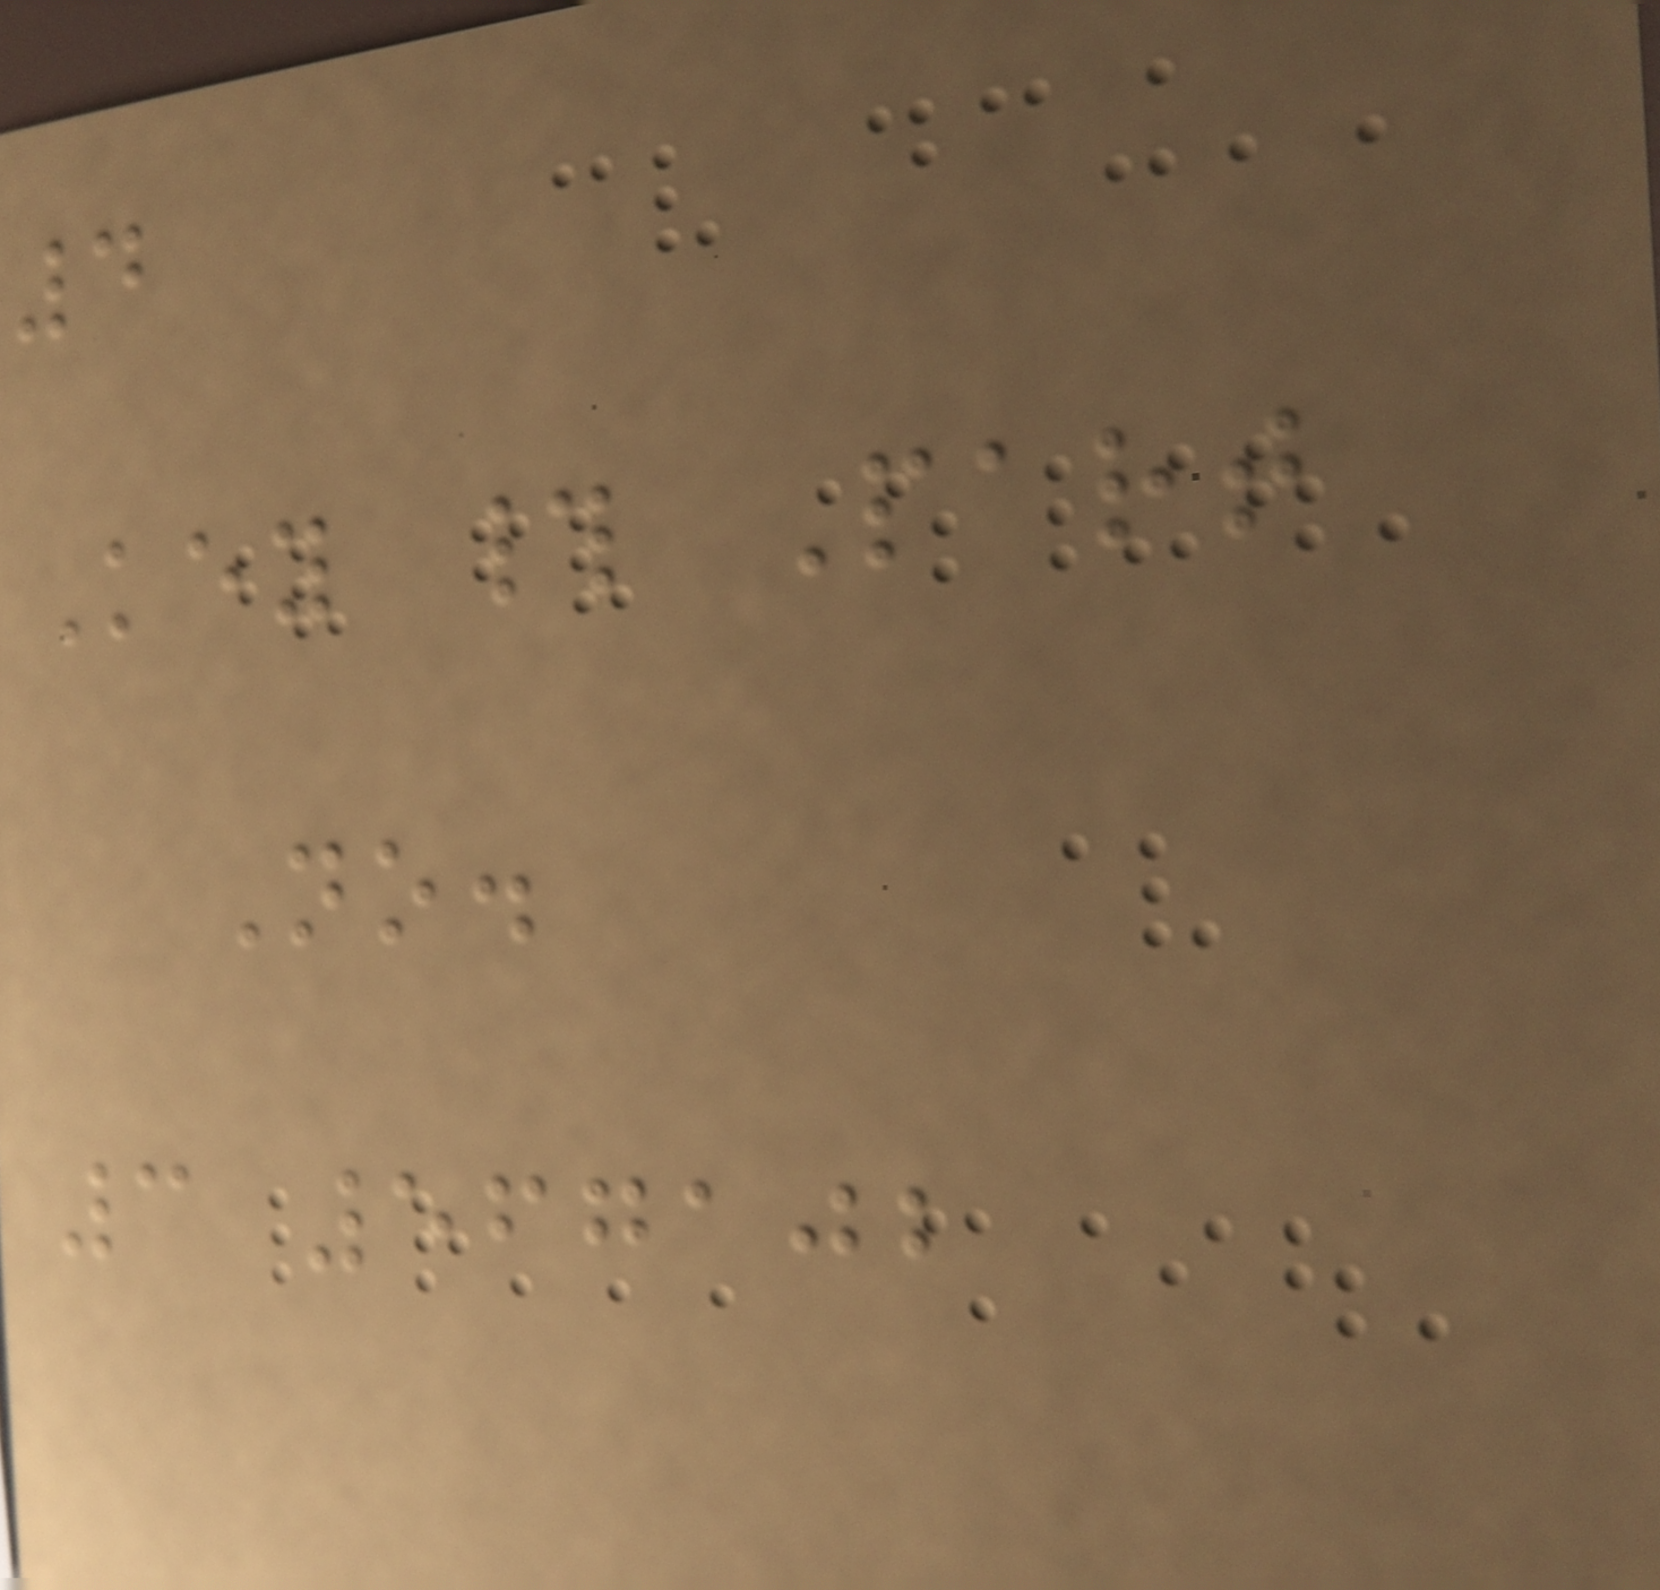4
Key # Part
No.
3 567102
